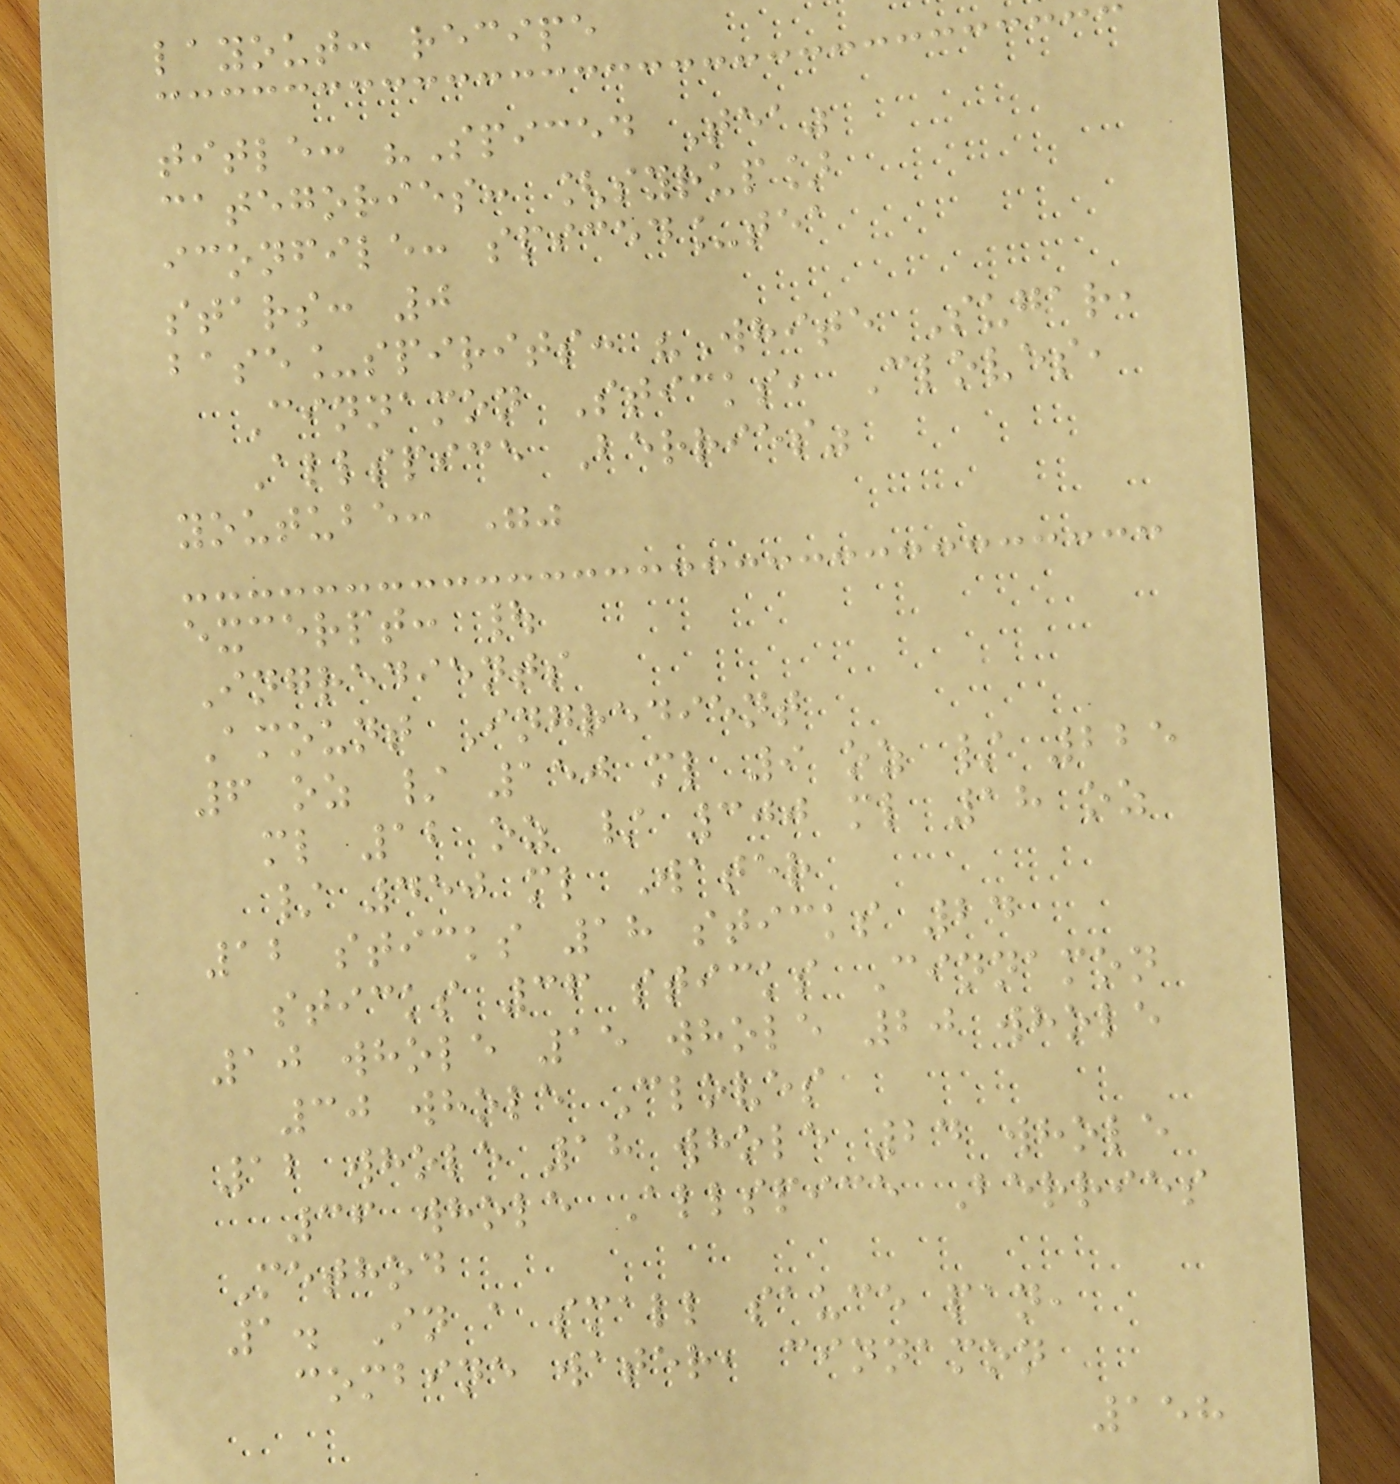layout: recipe
title: "Spiced Tea"
categories: [syrup]
iconfile: spiced_tea
stars: 0
base_spirits: "White Sugar,
Cinnamon Sticks, Cloves,
Allspice Berries"
youtube: ""
excerpt: |
Ingredients
Amount Ingredient
6 oz / 150 ml 9 oz / 225
ml 12 oz / 300 ml 18 oz
/ 450 ml Water
12 sticks 18 sticks 24
sticks 36 sticks Cinnamon
10 whole 15 whole 20 whole
30 whole Cloves
12 whole 18 whole 24 whole
36 whole Allspice Berries
Method
1. In a small sauce pan,
combine water, cinnamon
158
